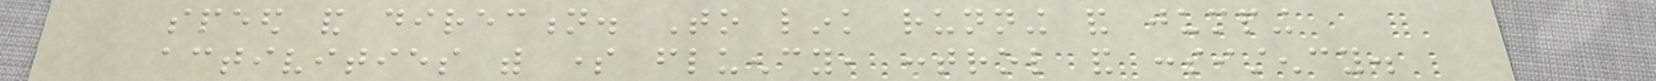speed and direction. To link running and jumping
activities with some fluency, control and consistency.
